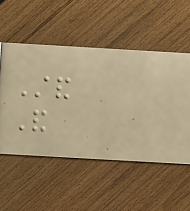Stand
And
